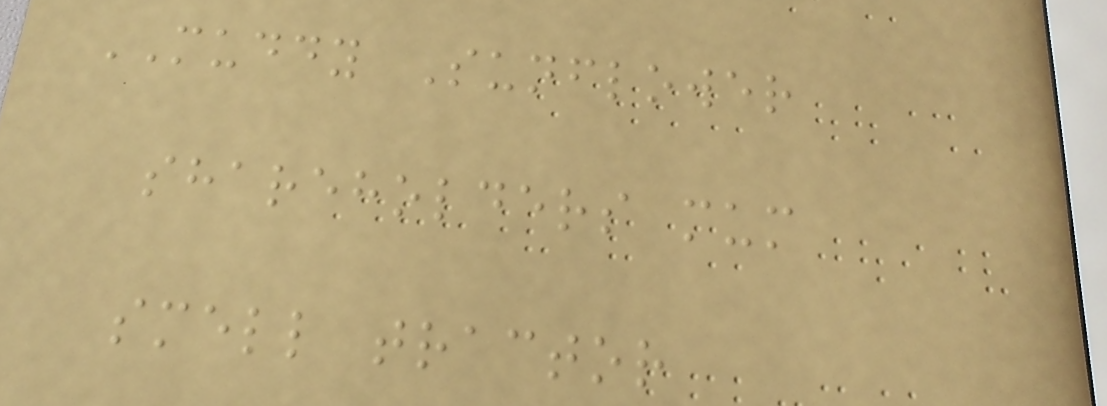MUDDY Sunflower
shareholders mum
smell tractor
